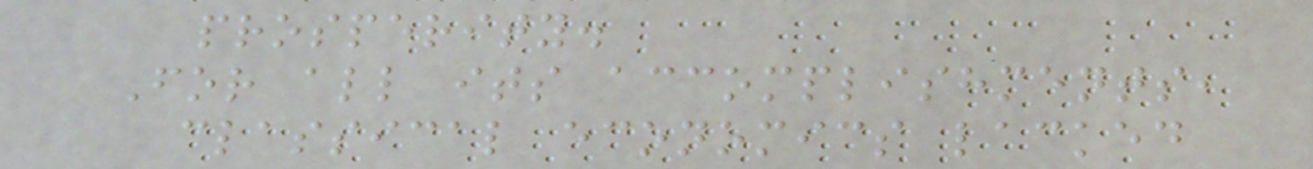prosperity.
For all its accomplishments,
classical economics lacked
